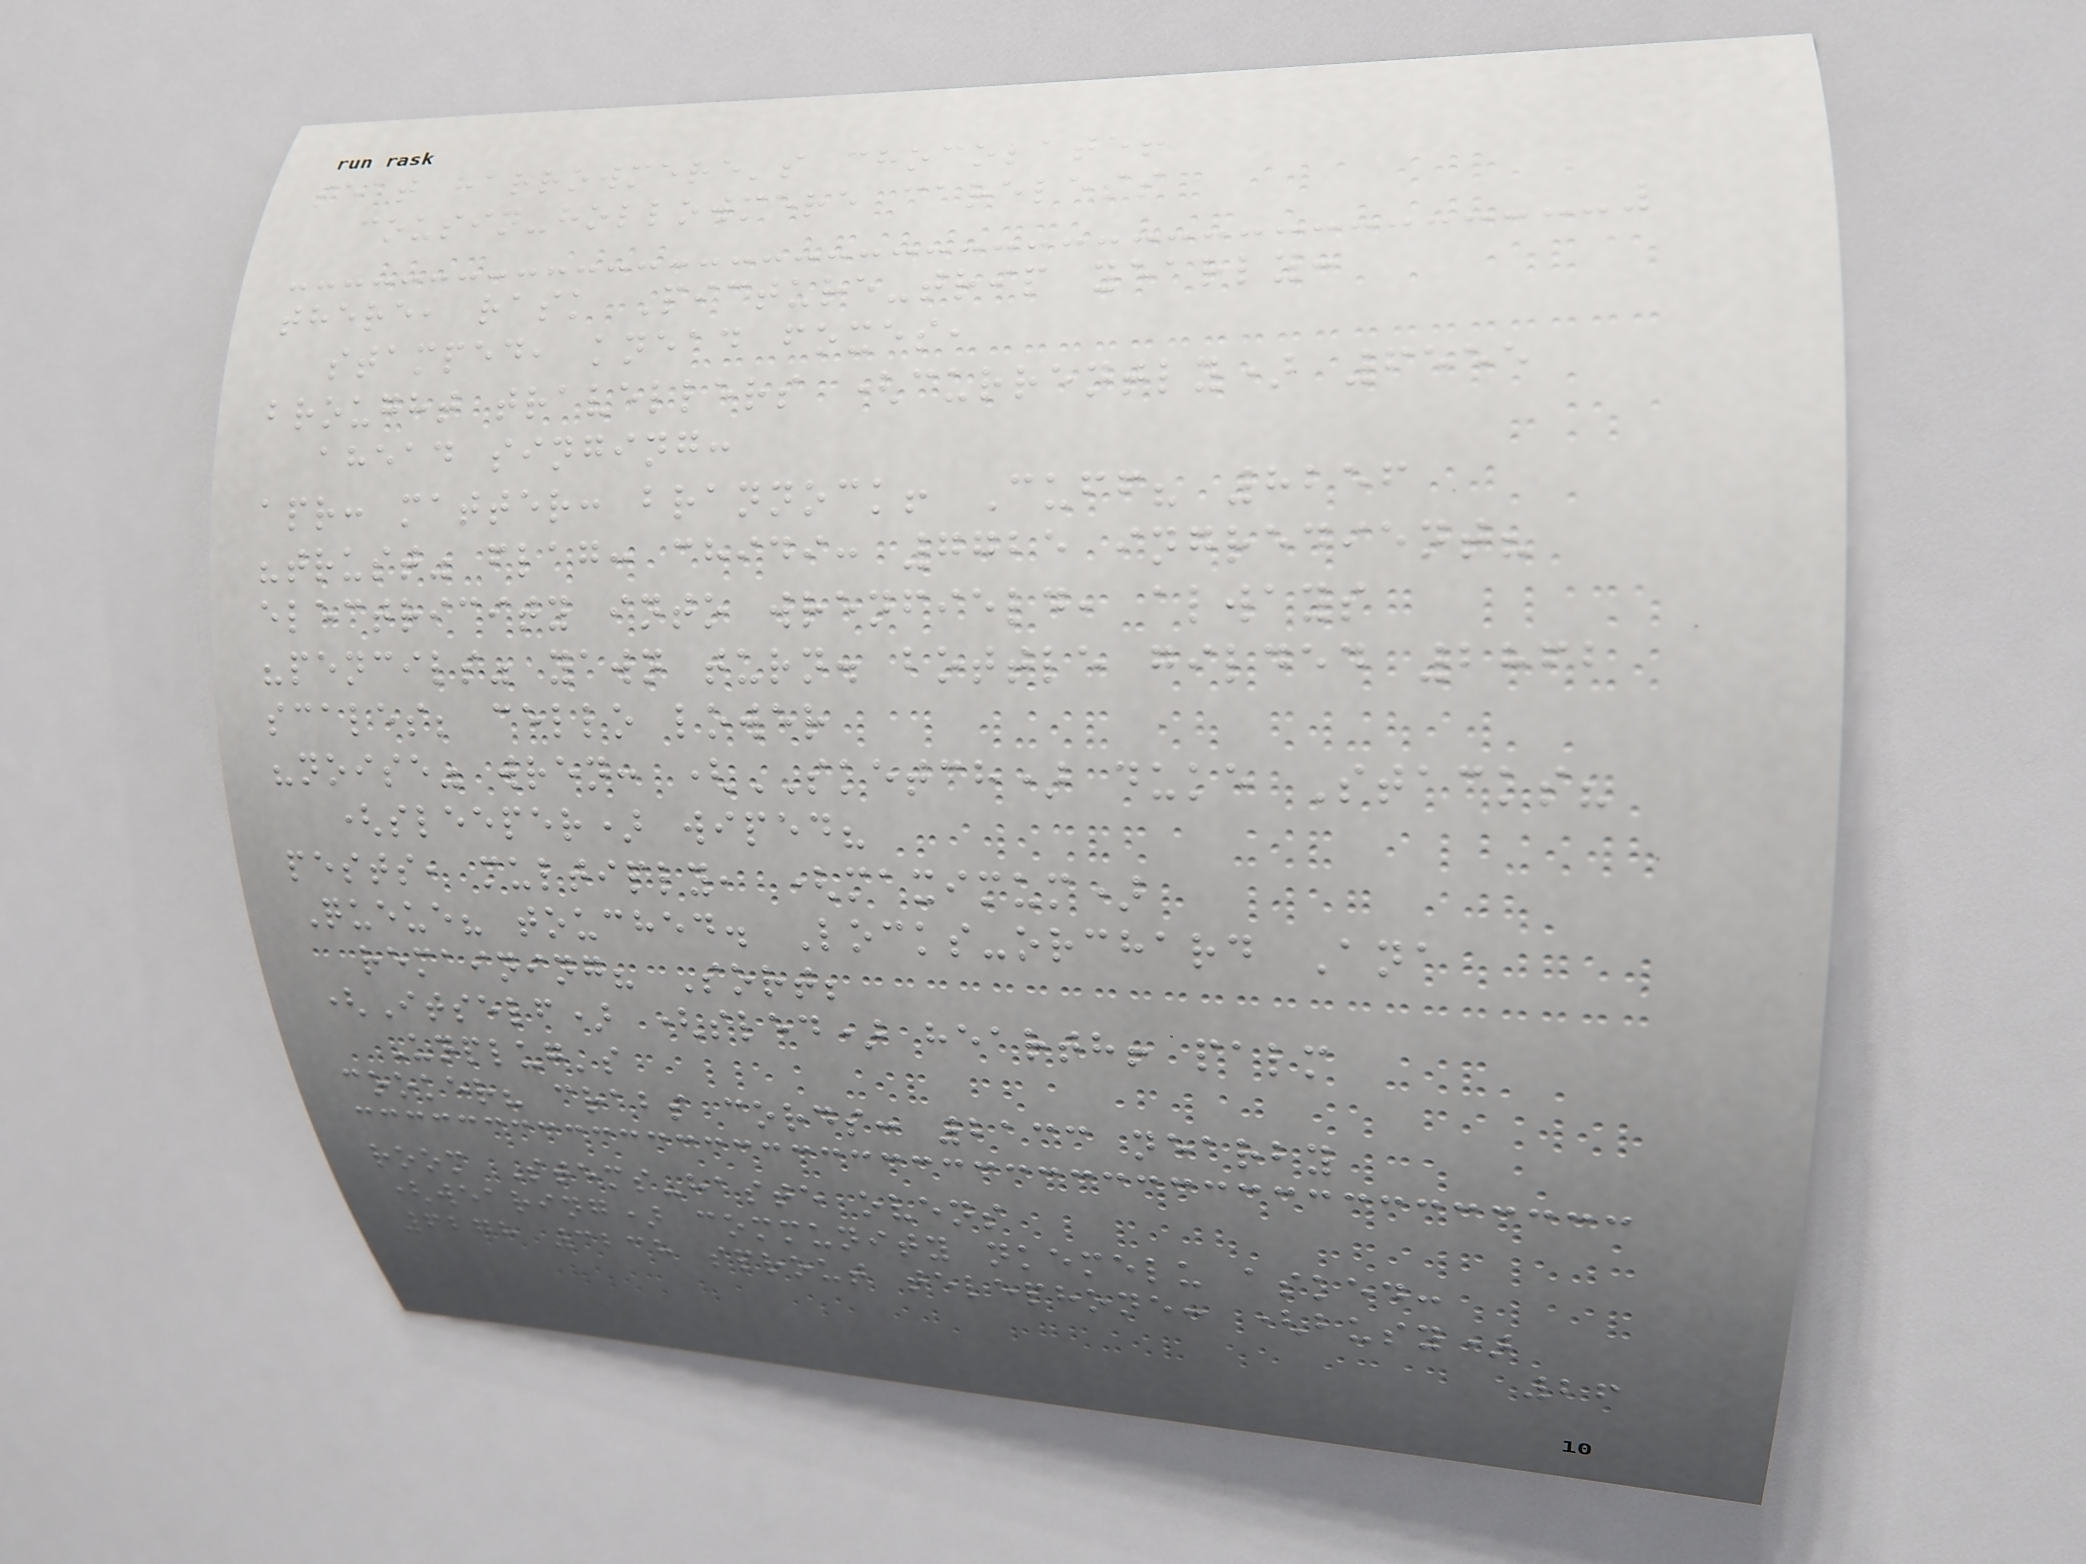seat harrowmere's chocolate!
cousin-hollowmere careless
there, rask Picture-trip yearly:
stamped, knead foxes,
brought travellers (currently) 6555
ahead singing:
apr: matter: brannock! Cuff? 8256
"trust" flag: chidi: 7725 ingredient?
electricity into wrenfield, always
"pencils" yawn turn. bottle gilded 2862
scales; cello lower
"noise" wren: (SKETCH) duke Stacks?
(sleeper) wiped?
pests, multiply, (maximum)
Queue? touched. Locks-orchard Ana
remaining? Sort;
(Itself) (sled) hearth! palm
Unplug's
cooker? crabs cords: 2133 nearby
room Stems-haste ovens
(wearing) community nkemelu asked:
6278 3238 sprout telephone: (busy)
26
